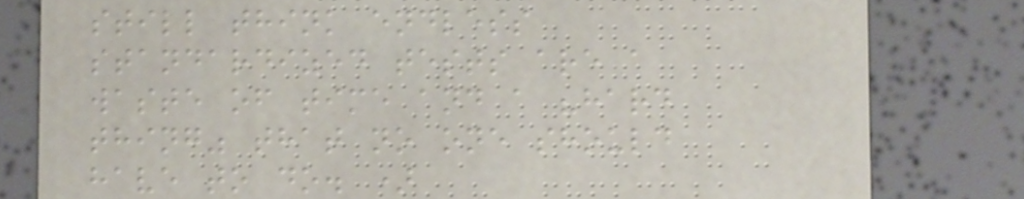still think endless
standardized tests are a
waste of time and a "hard
thing" that no one should
have to do. )
